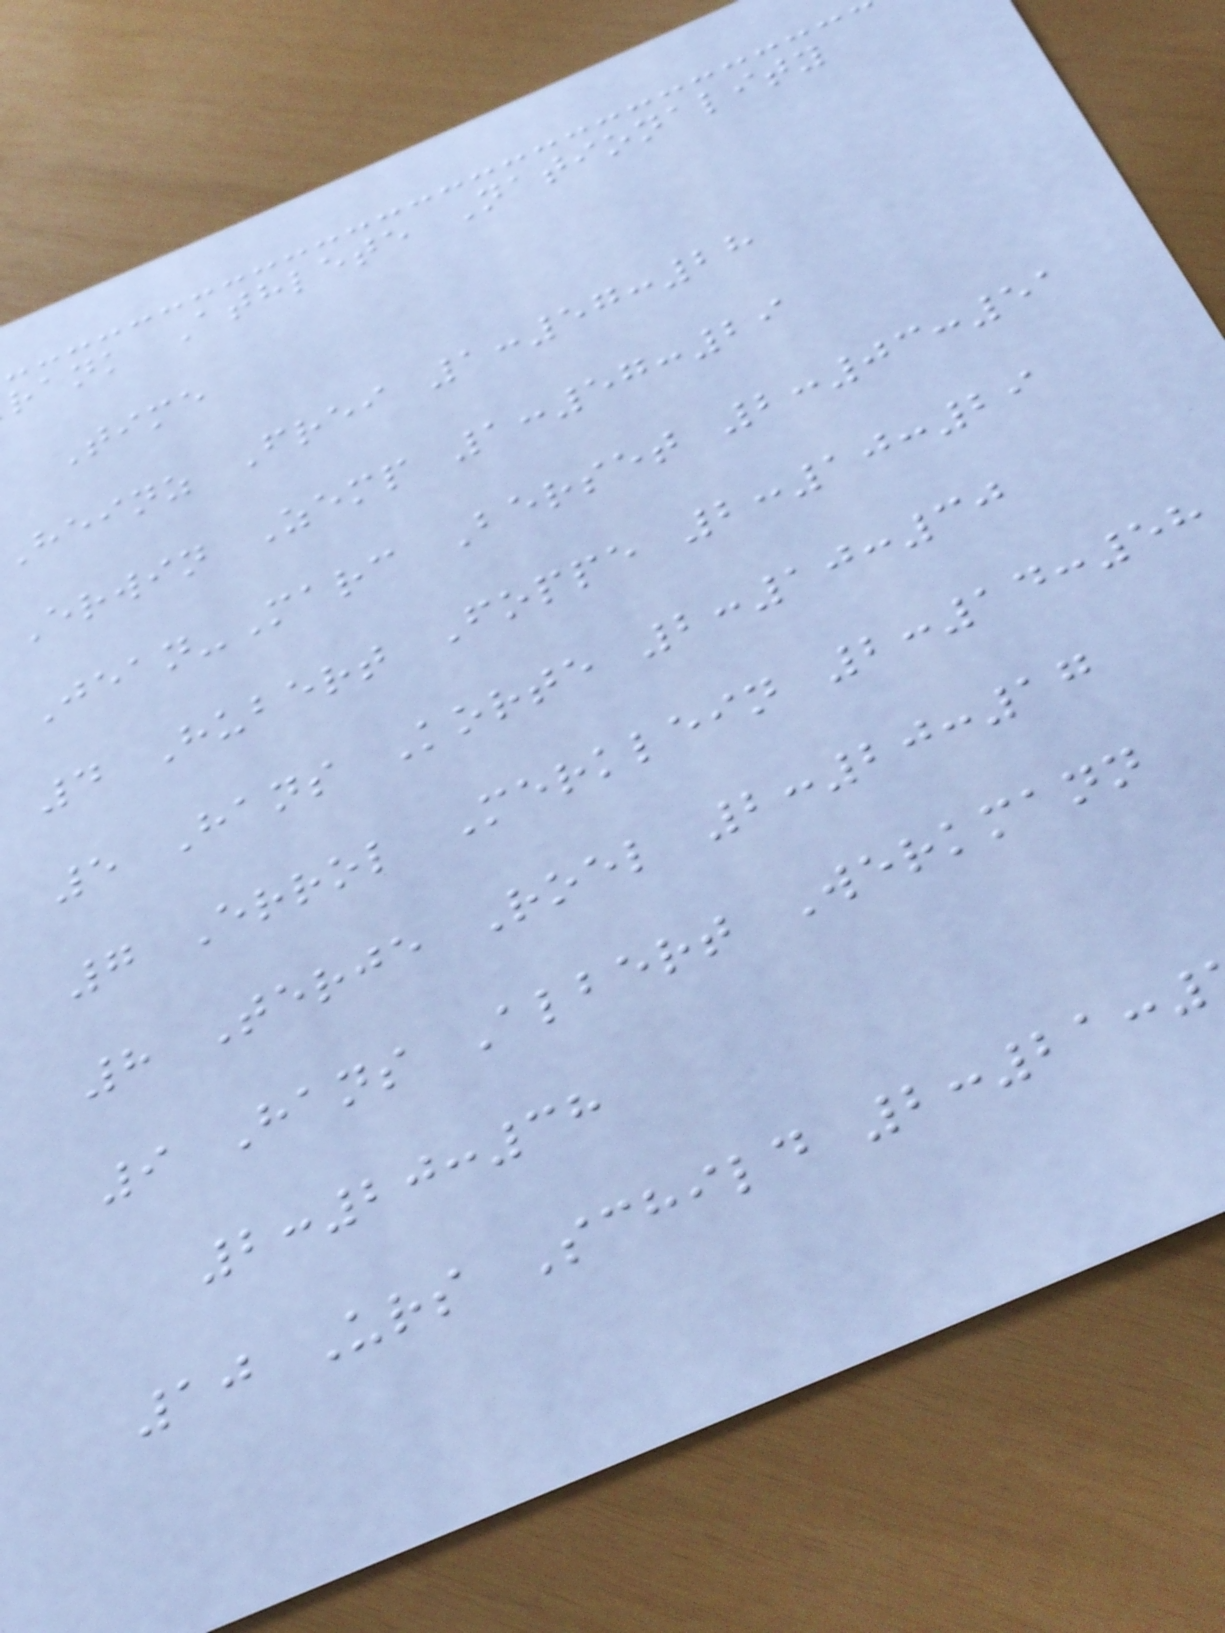rank Athlete Nationality
Time
heinz Frei 1:57:28
Erwin Zemp 1:57:29
Jean-Marc Berset 2:03:51
4 Hubert Foppe 2:10:29
5 Hans Korte 2:10:30
7 Errol Merklein 2:14:58
8 Terje Roel 2:20:17
9 Hans Albert Werkmann
2:20:38
10 Urs Schild 2:21:
